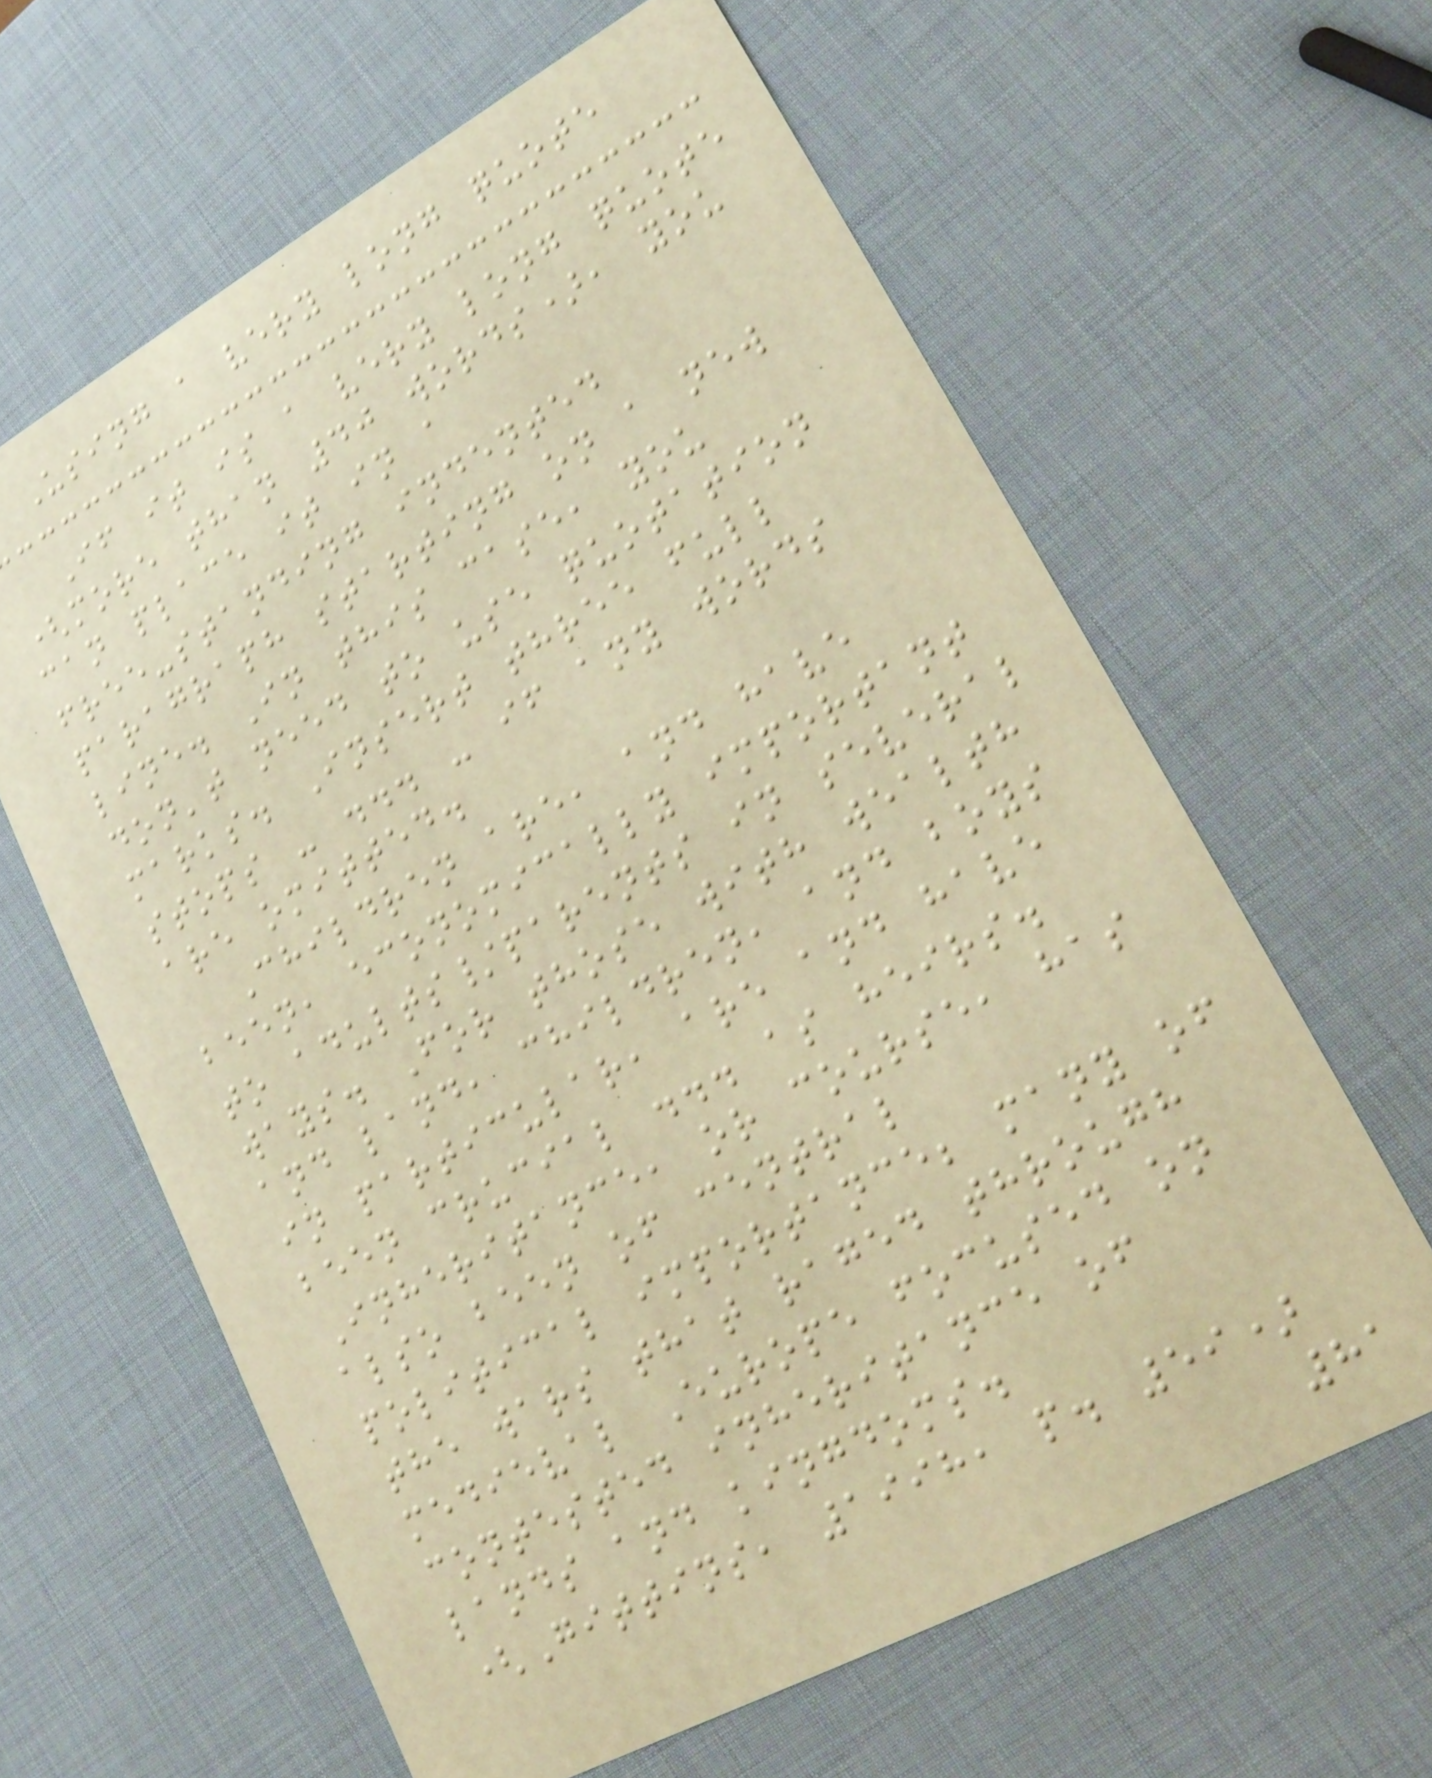Using a very long quote
If it is a very long quote
(more than 40 words), you
can place it in a
free-standing indented
paragraph starting on a new
line. In this case, you
don't need to use quotation
marks. Insert three full
stops - ... - if any words
are omitted.
Children are, and have
been, economically important
to adults/parents in several
ways. For those with wealth
and land, children, and boys
in particular, are and have
been crucial ... as heirs.
Inheritance, or course, has
also been of central
political importance; many of
the wars that raged through
medieval Europe focused on
contested inheritance of
lands and kingdoms.
(Gittins, 1998, p. 59)
81
